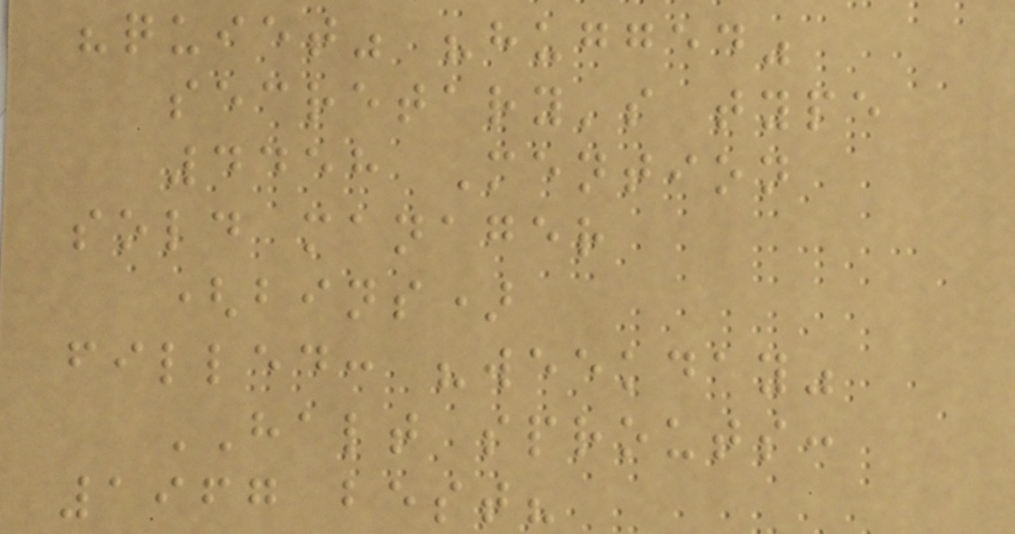"quiet" "hugged"
secretary's type
4458 Mention
sold manager
(bins)
filled: "weekday"
HALT sprouts:
1967 best?
